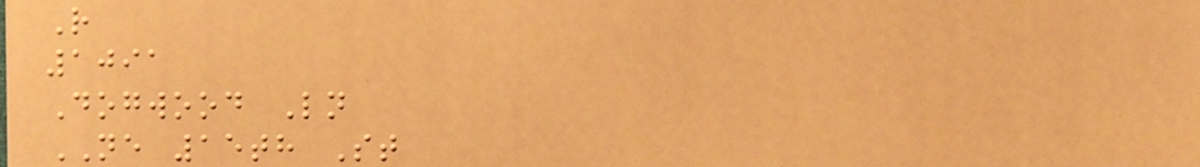R
1091
Dogwood Ln
NE 15th St
